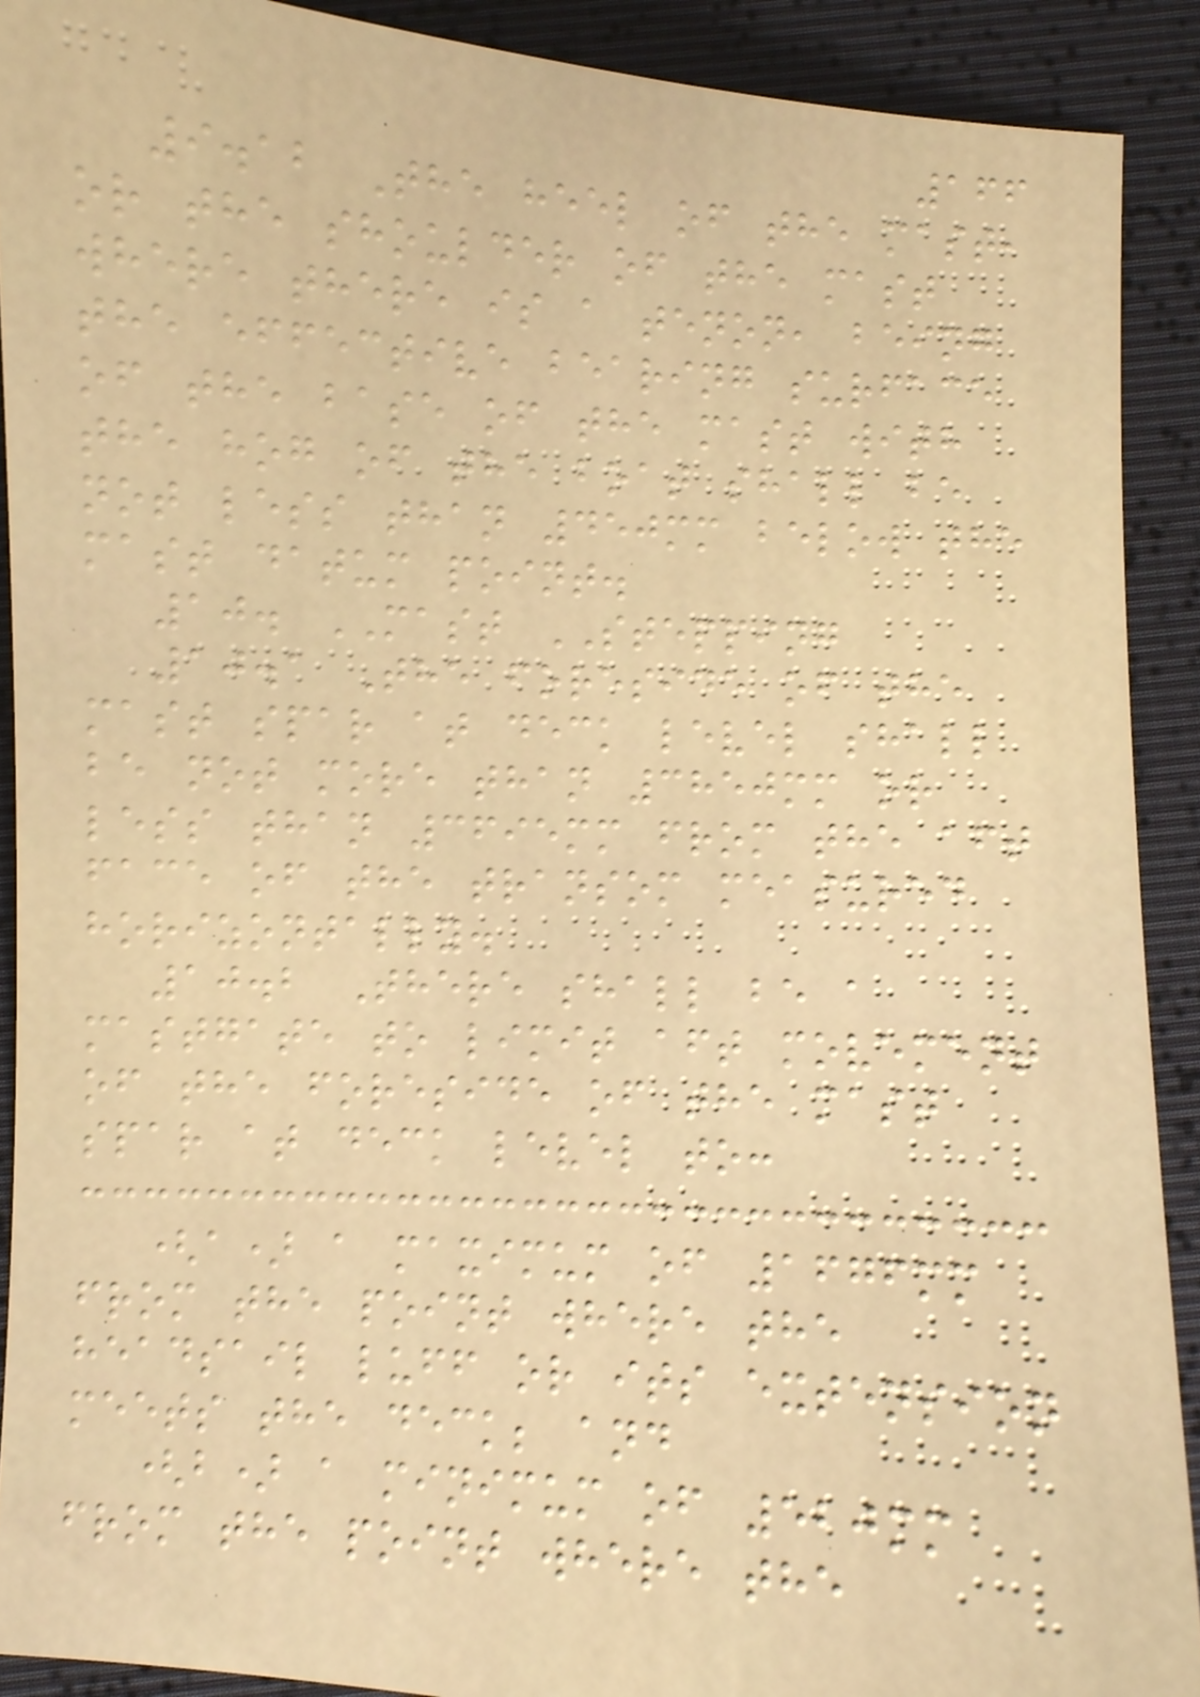166
9.12 The heel of the mast,
or the shoulder of the mast
where there is a tenon, being
the effective bearing surface
of the base of the mast with
the hog of the boat shall be
not less than 450mm below the
mast datum point.
10. MAST STEPPING
10.1 The foreside of the
mast spar at deck level shall
be not more than 3850mm or
less than 3695mm from the aft
face of the transom measured
horizontally.
10.2 There shall be a
mastgate to limit aft movement
of the foreside of the mast
spar at deck level to:
(a) a maximum of 1676mm
from the point where the
headsail luff or its extension
meets the deck; and
(b) a minimum of 520mm
from the point where the
